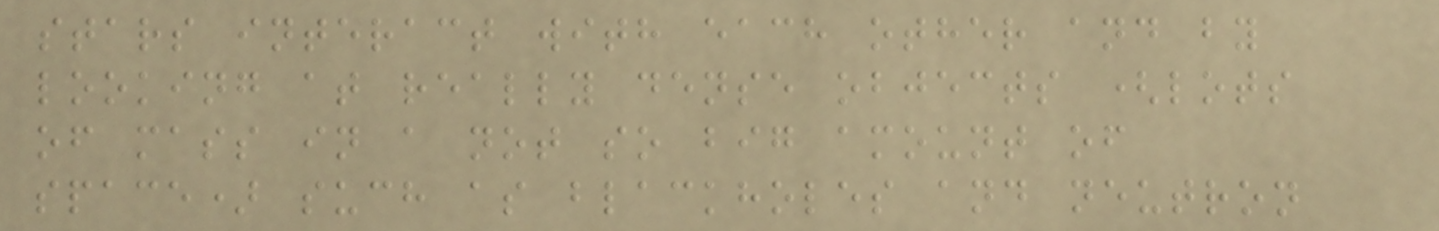stars interact with each other and by
looking at really dense objects (lots
of mass in a not so big amount of
space) such as blackholes and neutron
